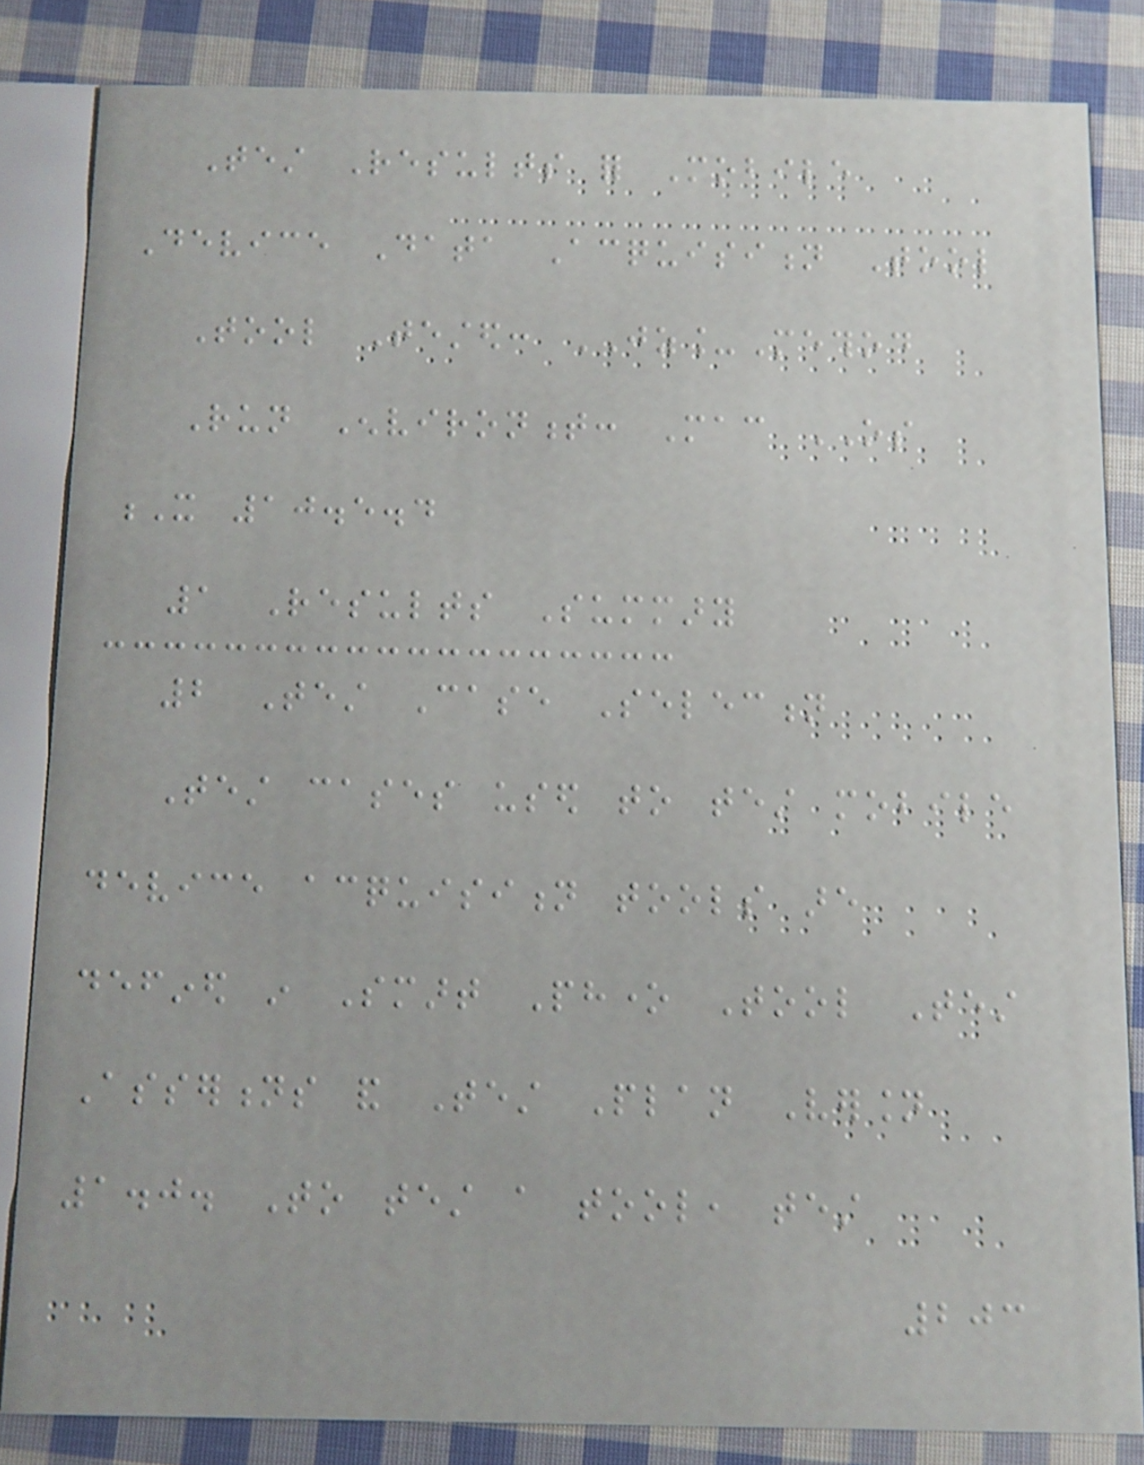Test Results for Mobile
Device Data Acquisition Tool
Tool Tested: JZ_Method
Run Environment: Mac OS
X 10.5.4
1 Results Summary
2 Test Case Selection
Test cases used to test mobile
device acquisition tools are
defined in Smart Phone Tool Test
Assertions and Test Plan Version
1.0. To test a tool, test
203
